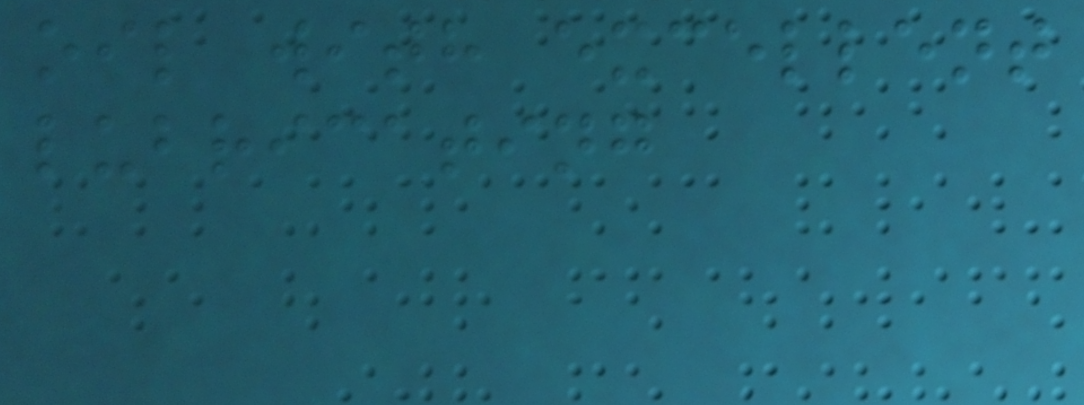oil with excellent
lubricating
